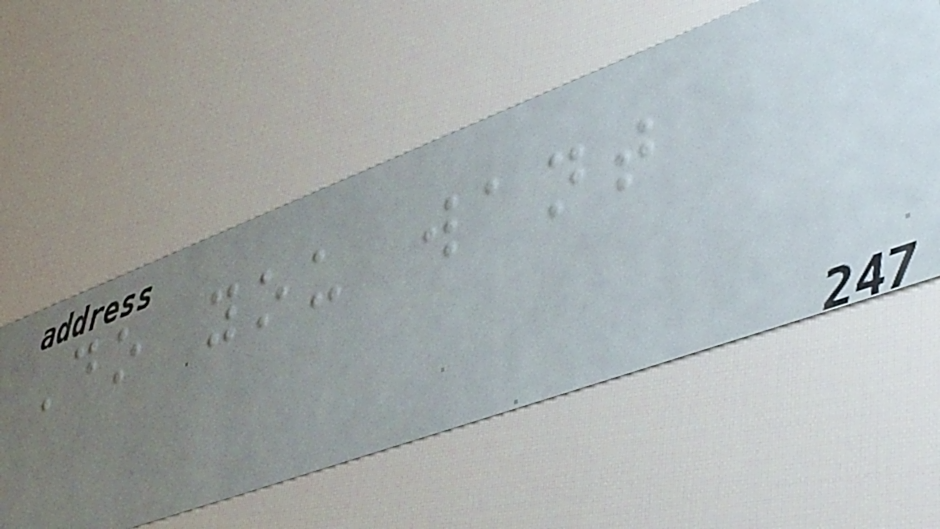Do you want
